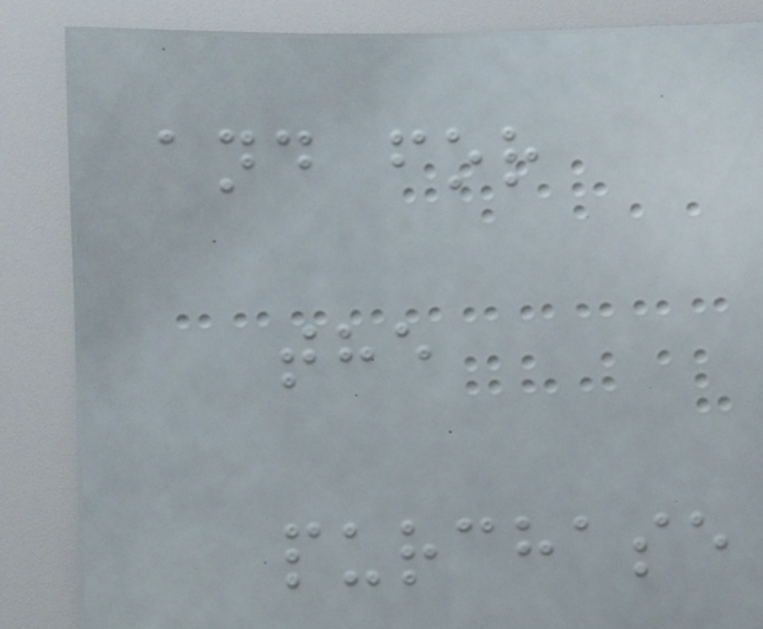and for
the
purchase
